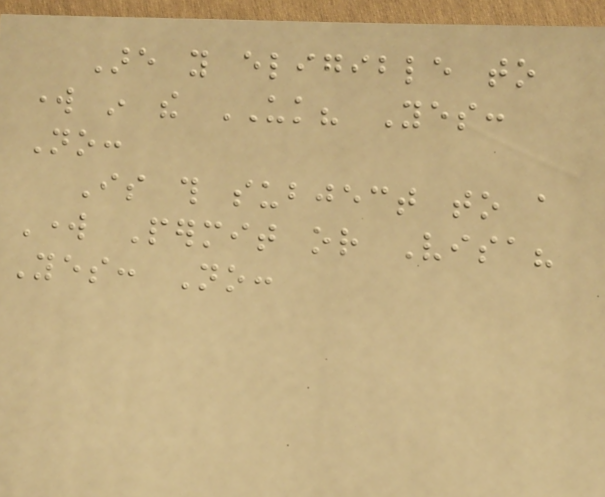Are you eligible to
work in the UK? Yes:
No:
Is this subject to a
Work Permit or Visa?
Yes: No:
